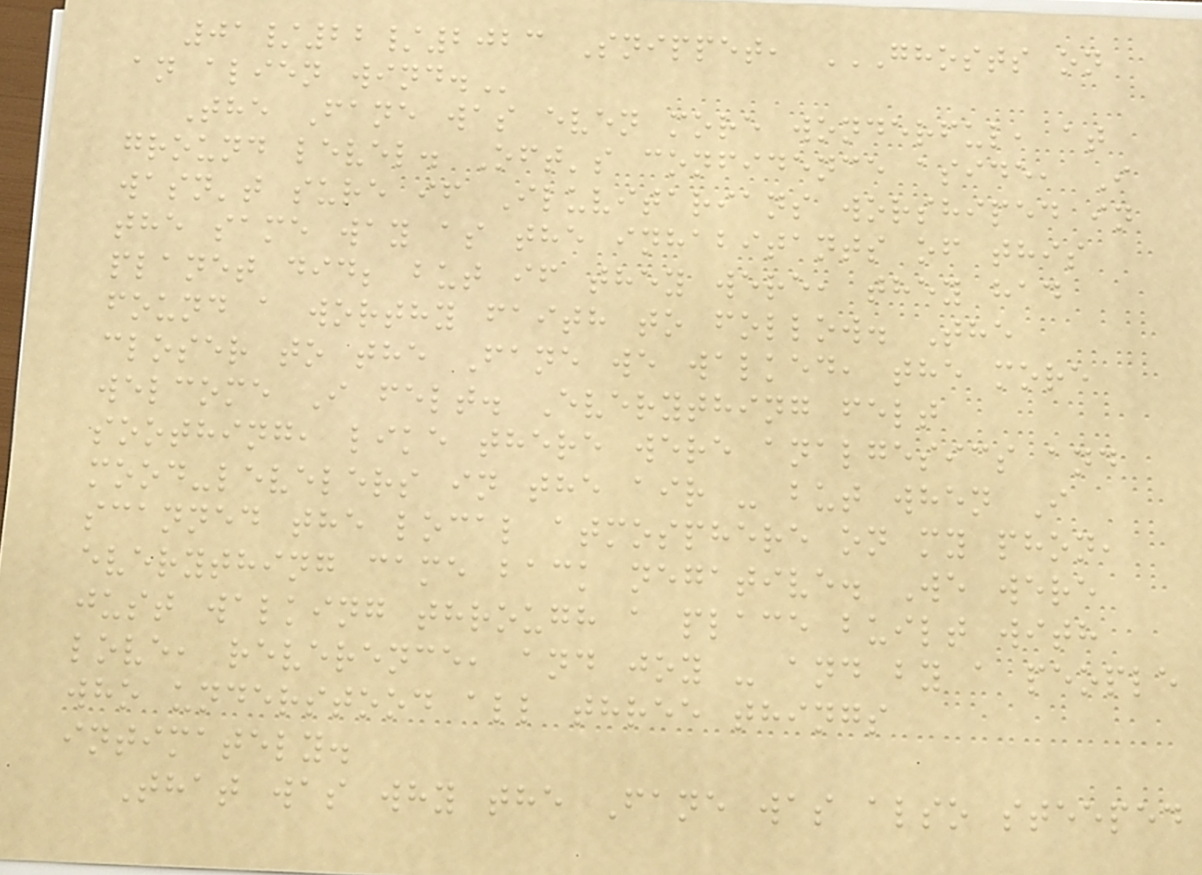01/22/2023 Snippet, GHOSTS ON
AN ALIEN WIND.
The Fane was even more wonderful, at
ground level. Oft's confidence aside, I
wasn't sure if Iluvitarians worshiped in
the same way as the inhabitants of this
planet did; but if they were, they had
found a worthy faith to follow. The
closer to the Fane we walked, the more
welcome I felt. Everything felt
soothing, like there were analgesics and
mood-levelers in the air - but when I
scanned the local atmosphere on my phon,
everything came back negative. We were
just walking through a place built with
love, reverence, and joy - and by a people
who understood all three things
intimately.
That was why the Fane was also steeped
